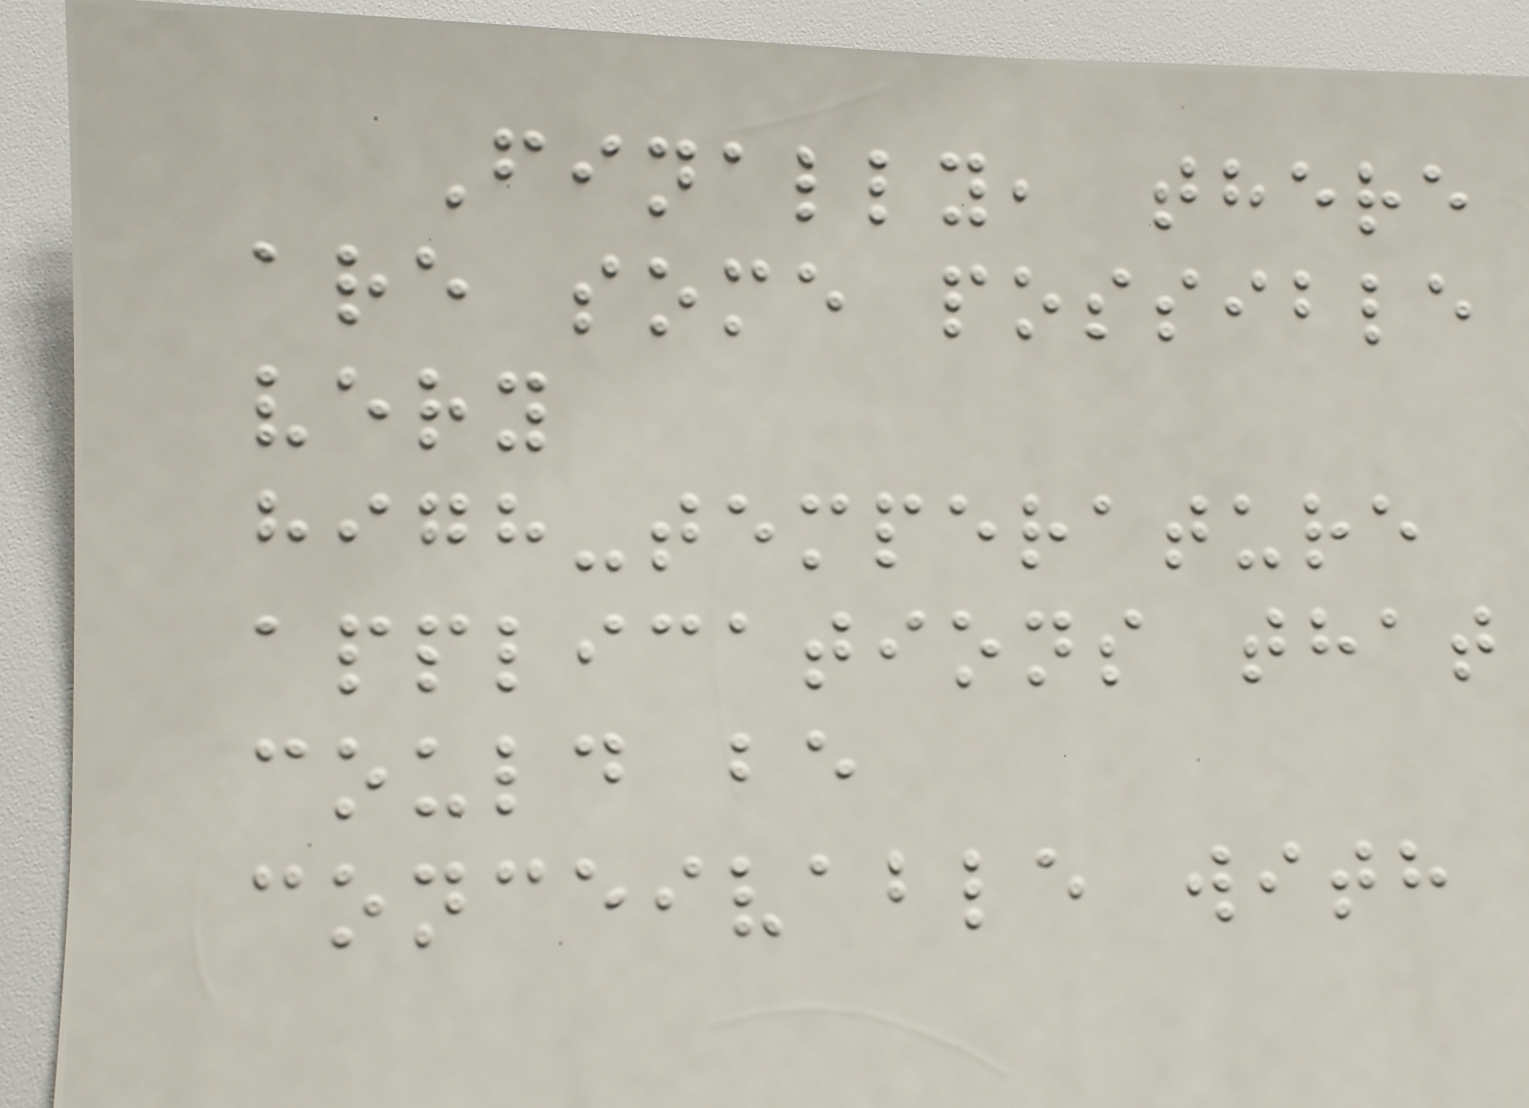Finally, there
are some possible
very
high-temperature
applications that
could be
conceivable with
